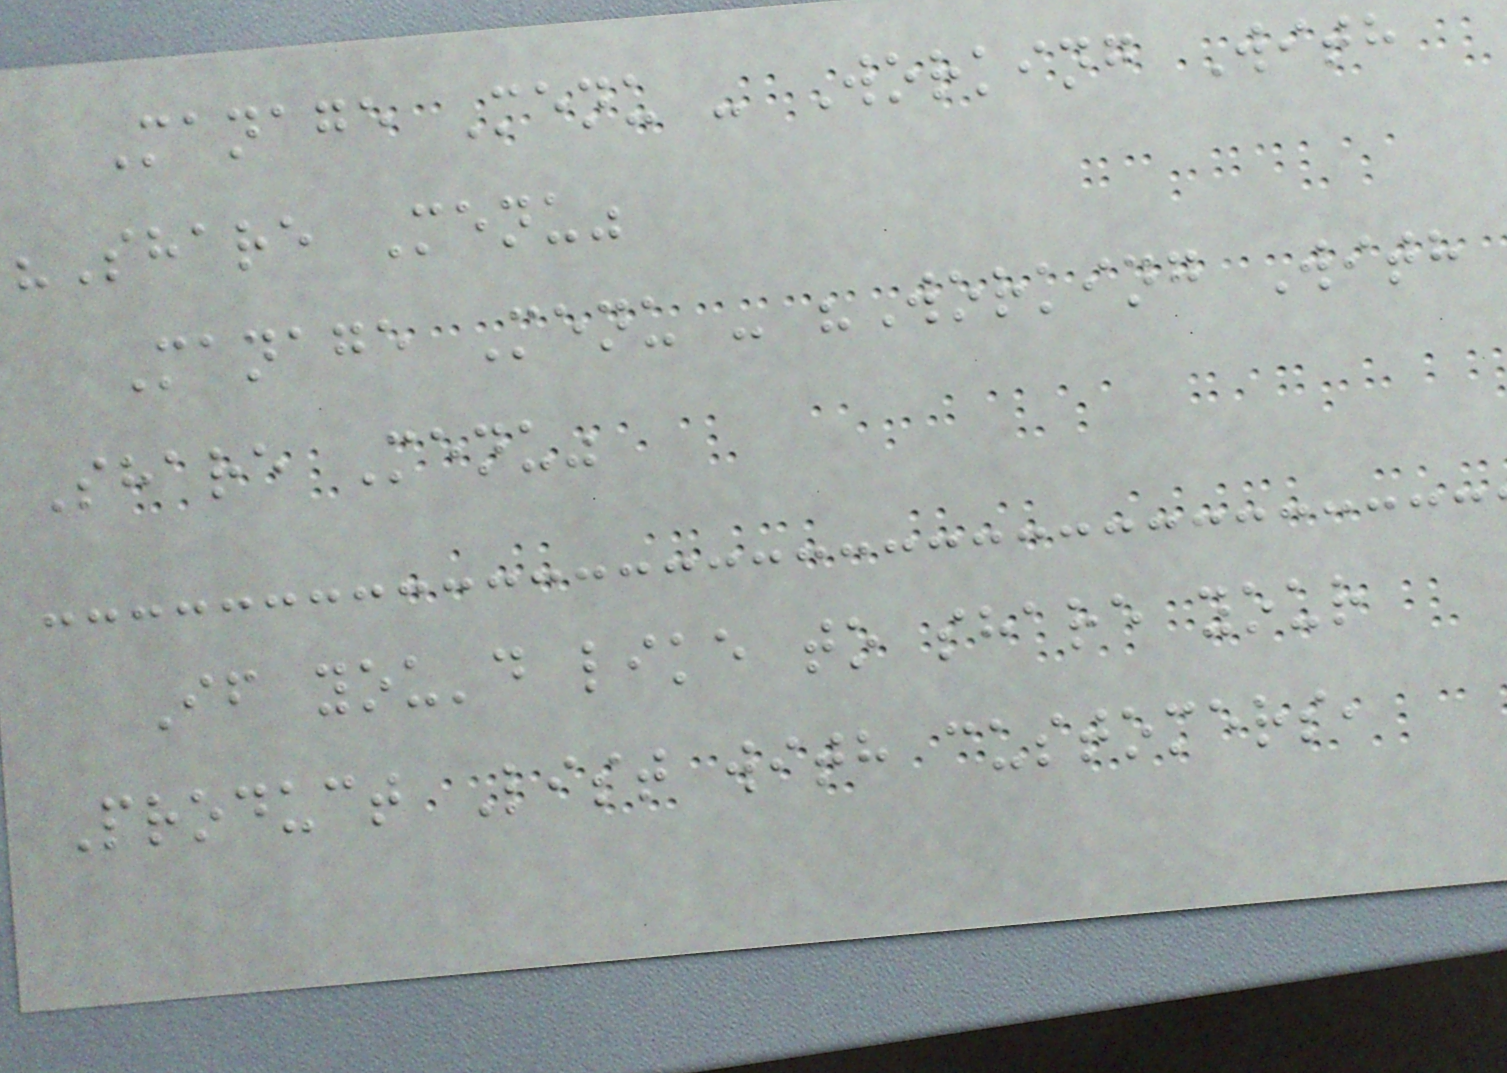Manage Menu - Working With
"Share Menu"
Manage Menu - "Working With
Share Menu"
If you'd like to share your
Product List with customers,
